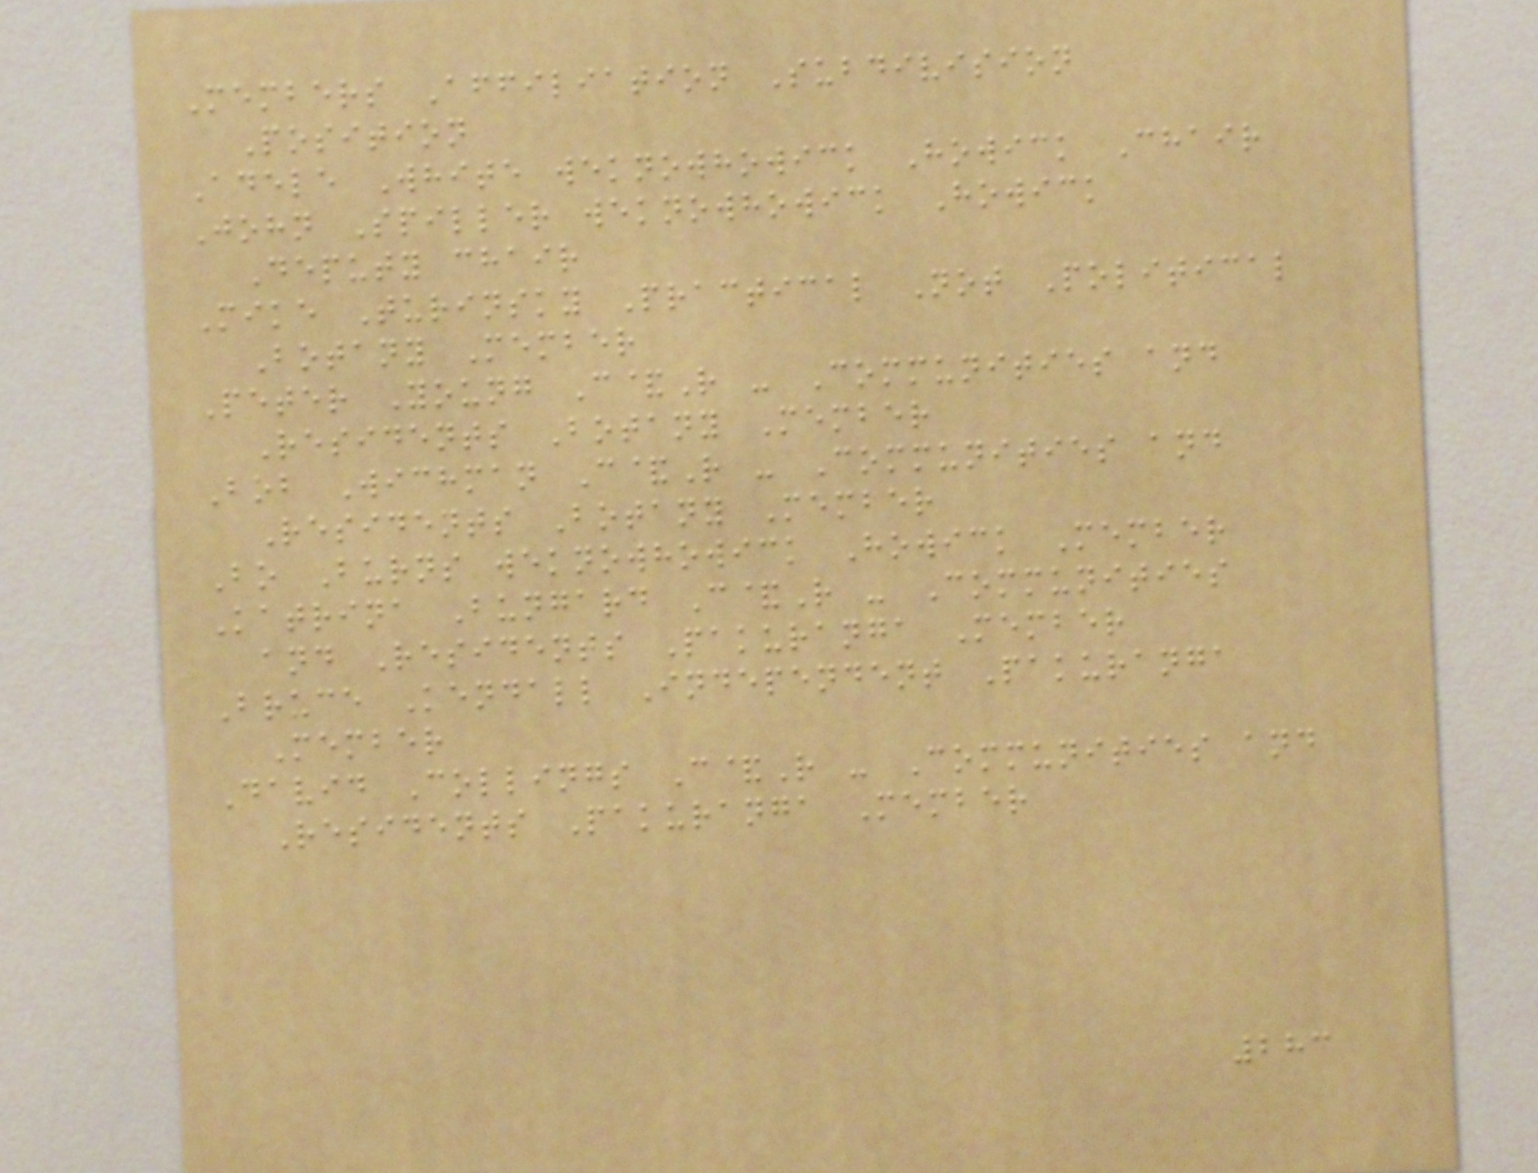Members Affiliation Subdivision
Position
Adele White weknowhowick Howick Chair
John Spiller weknowhowick Howick
Deputy chair
Mike Turinsky Practical Not Political
Botany Member
Peter Young C&R - Communities and
Residents Botany Member
Bob Wichman C&R - Communities and
Residents Botany Member
Bo Burns weknowhowick Howick Member
Katrina Bungard C&R - Communities
and Residents Pakuranga Member
Bruce Kendall Independent Pakuranga
Member
David Collings C&R - Communities and
Residents Pakuranga Member
283
